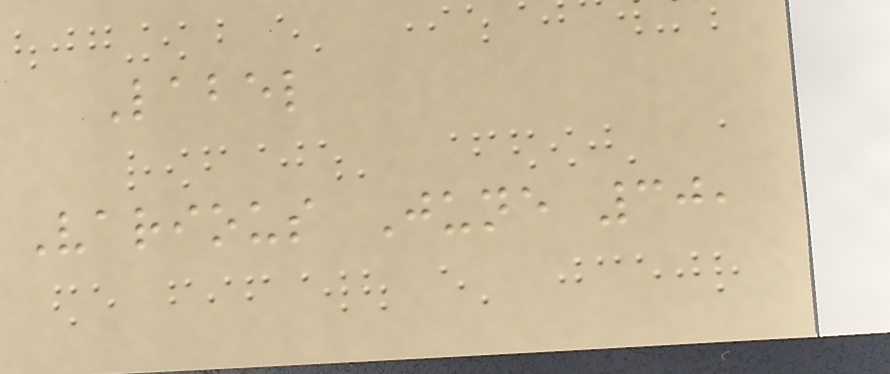Label
Various June 30,
